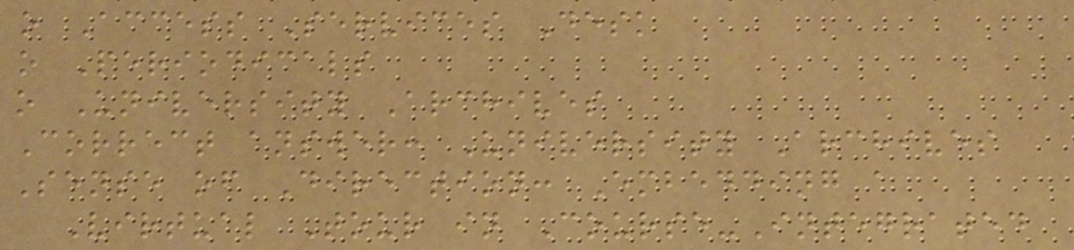o Access Services Desk
o Periodicals
o University Archives
Correct answer: University Archives
Sense of Direction: Embedding a
Virtual Tour in Course-Integrated
